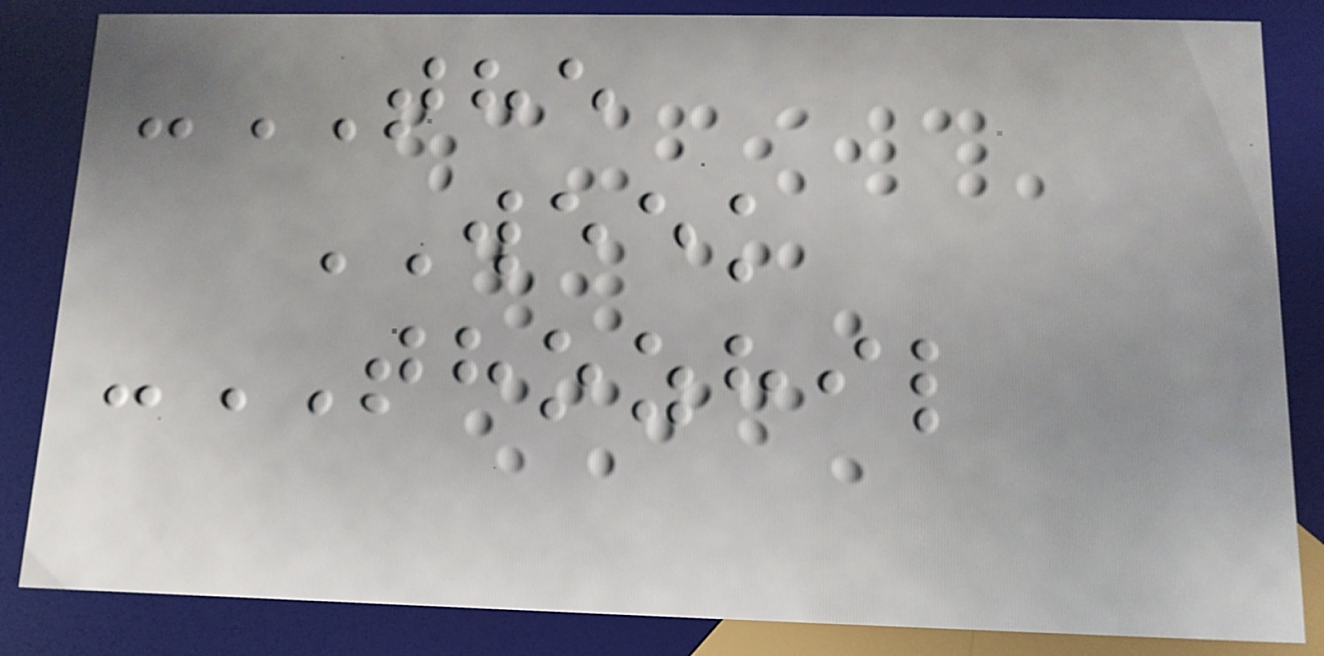-THE
WEEK
-THOZHIL
